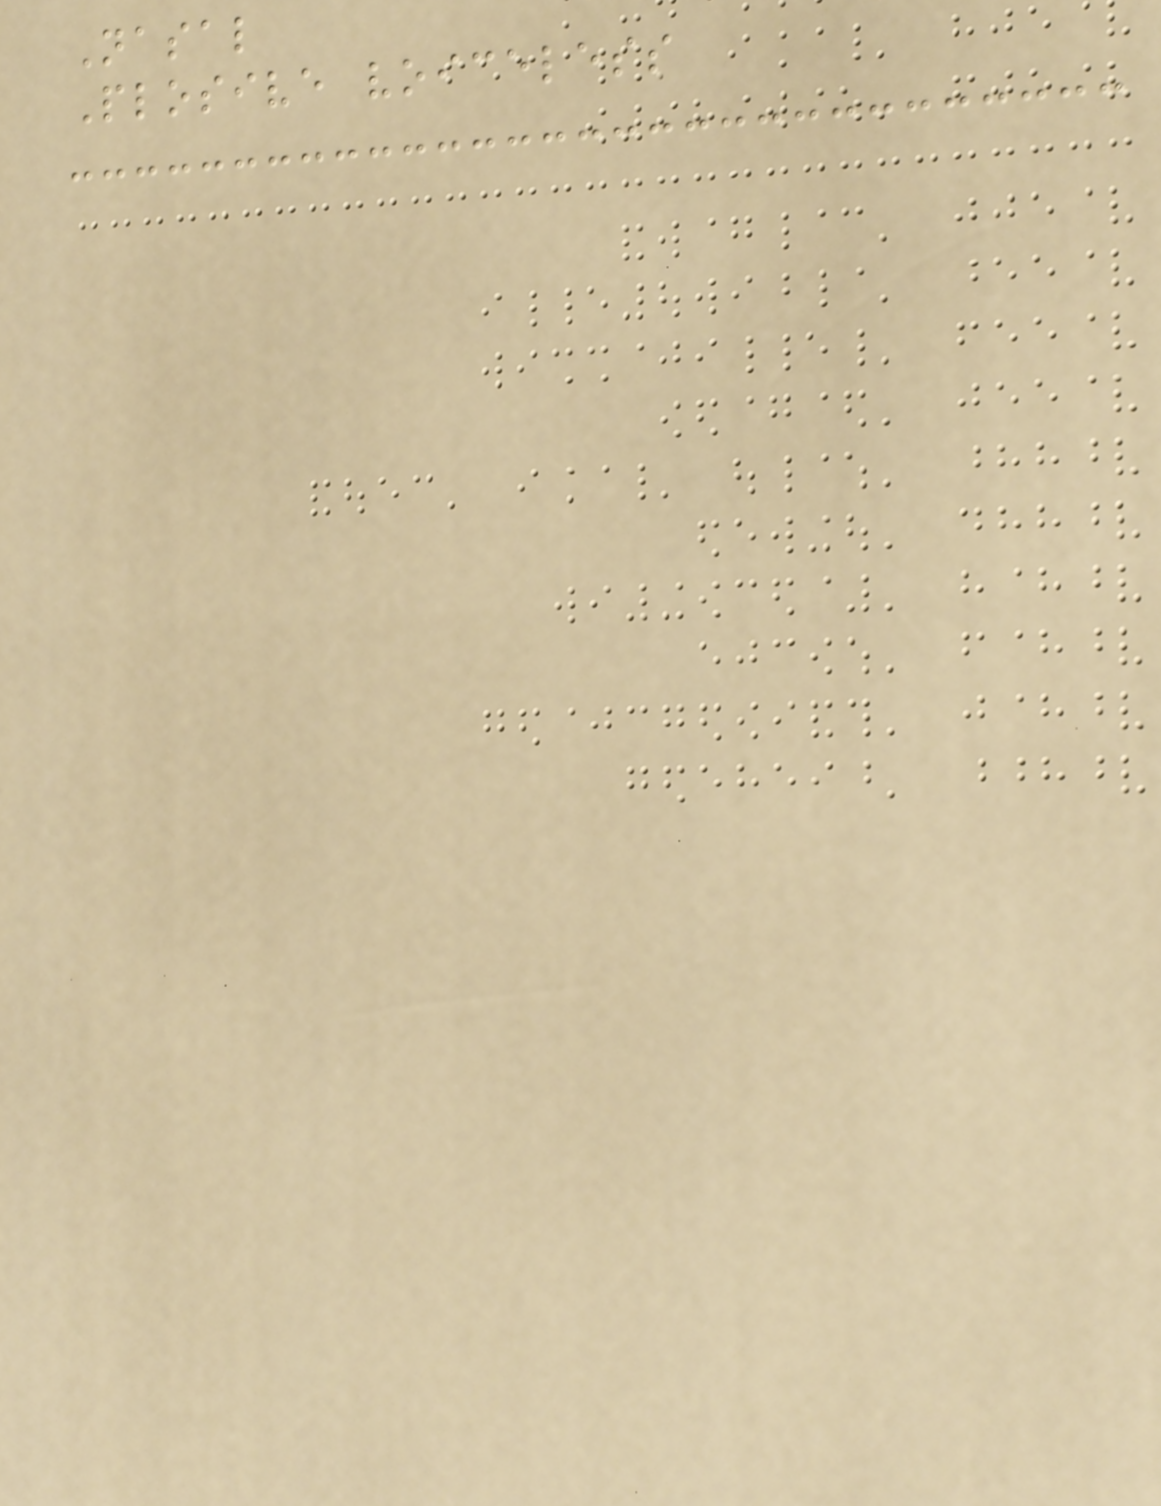Nasal
Plosive voiceless
